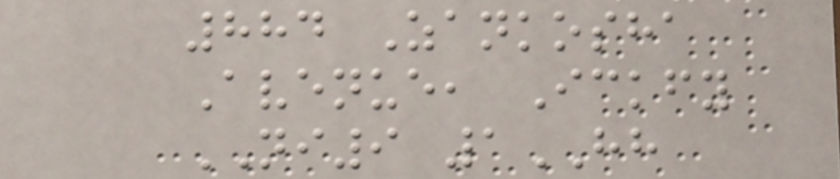884 Zankosha
Avenue, Ickfy
NI9 1HH
